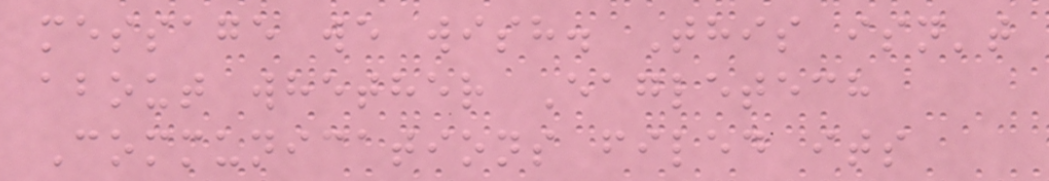message we wish. This isn't
about whether Eagletech
Communications filed its
